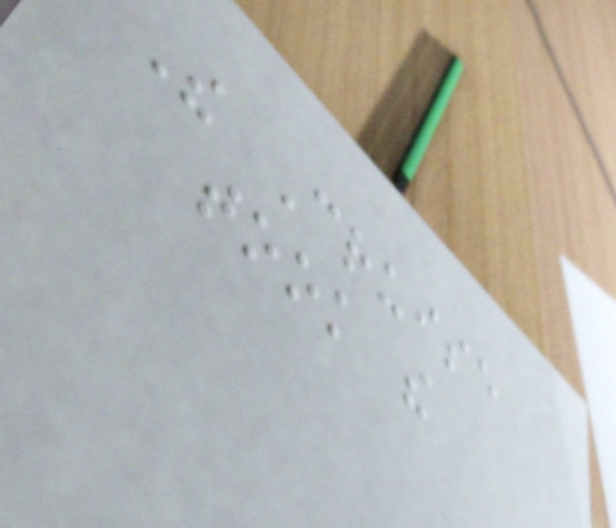The Cruise
took the
